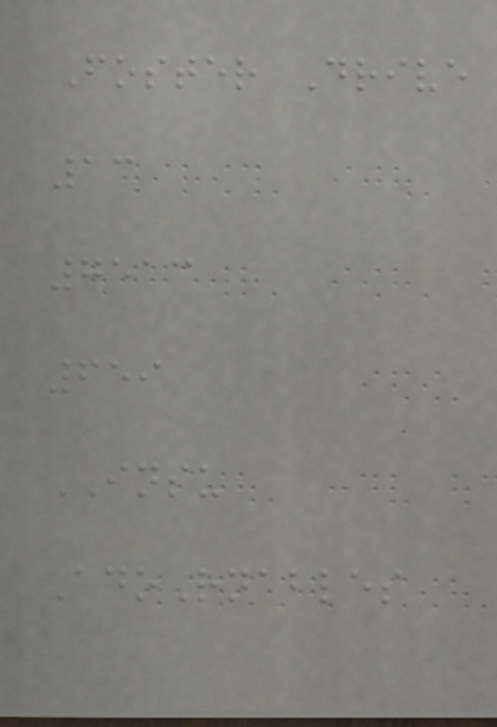Foster Drive
13
7513
659
INSU
AdoRnables
